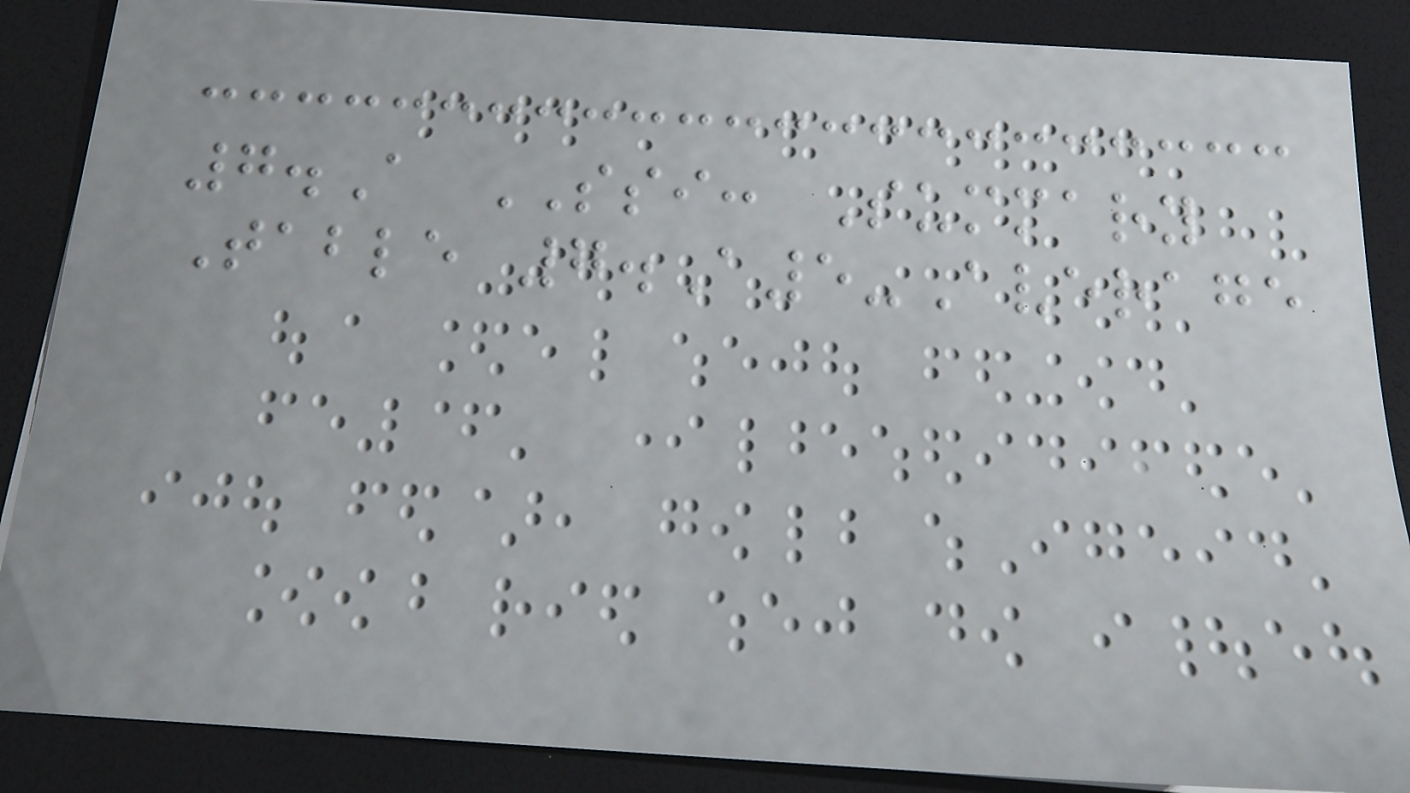7.A SSI: Summary
Table 7.A5-Average
